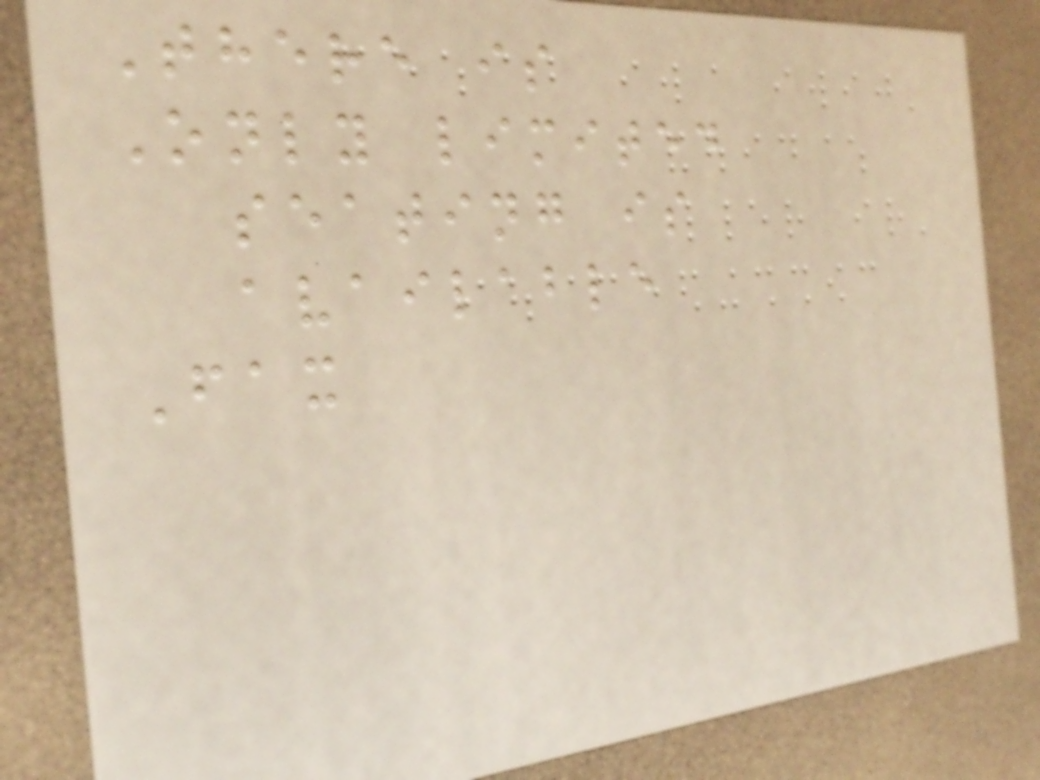There is
Only limited
seating is
available
Fax
